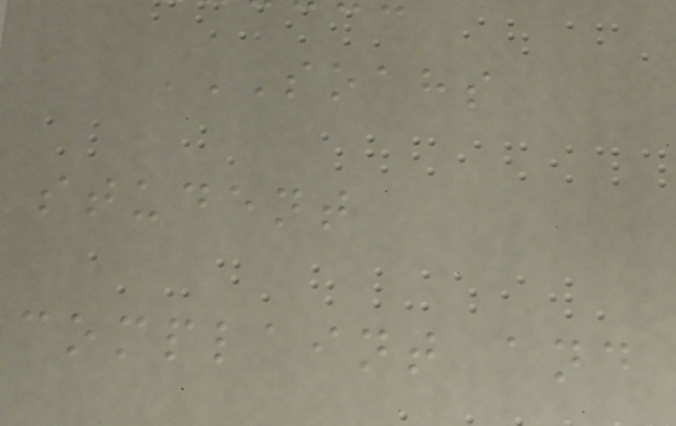SOAHS
STUDENT
COMPLAINT AND
